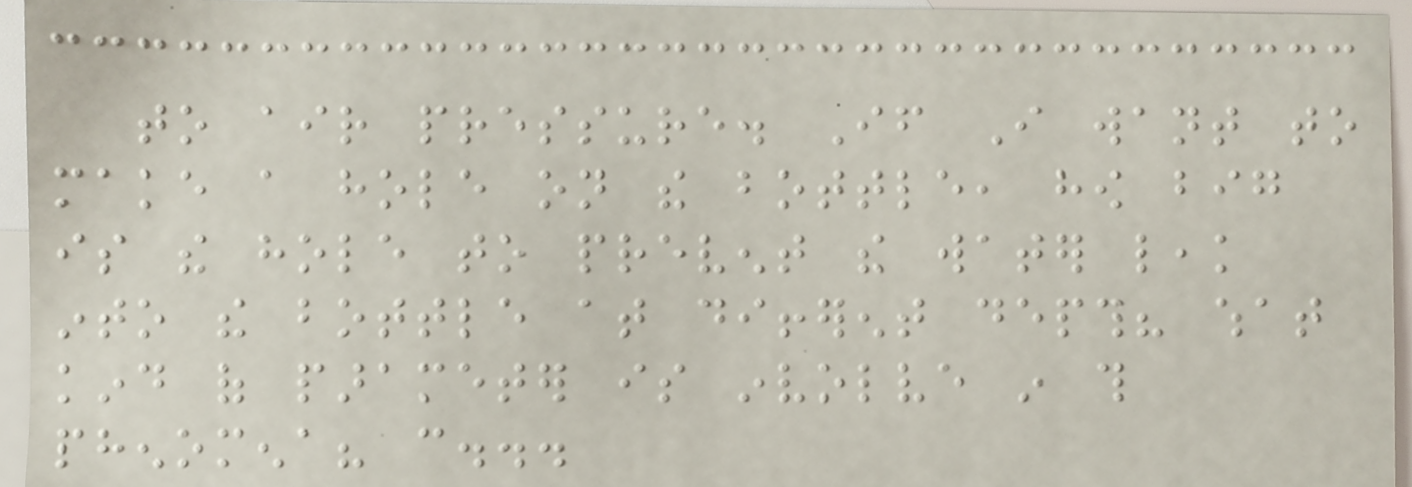to air pressure. If I want to
make a hole on the bottle, how big
is the hole to prevent the water leak
into the bottle at different depth? what
kind of parameter is involve in this
phenomena? can...
